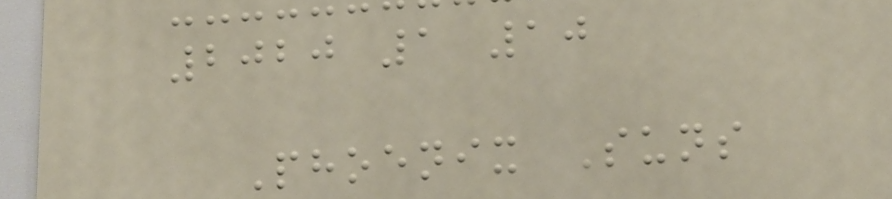2020 1 10
Phoenix Suns
